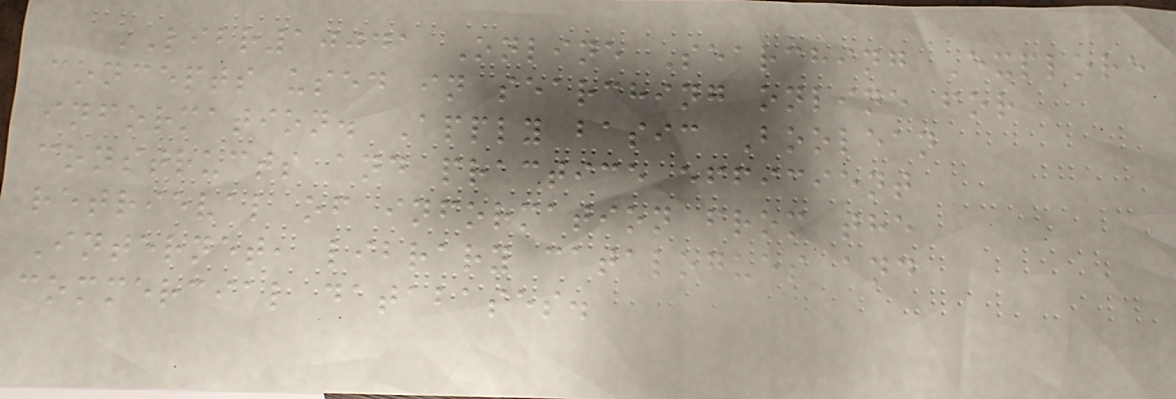LIBR10041 Online Searching Explore
concepts used in searching online for
information. Apply basic Boolean
constructs and practice efficient
retrieval of information from the
Internet, library catalogues and
commercial databases.
